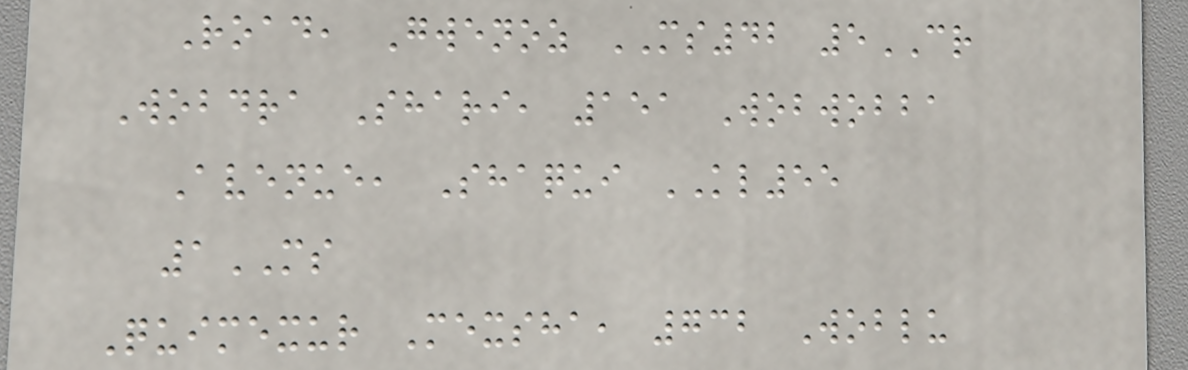Road, Gwenoz MS42 5CR
Wobdra Shari, 151 Wobwobba
Avenue, Shaqui KL55
1MS
Quimexur Mexsha, 732 Woblu
